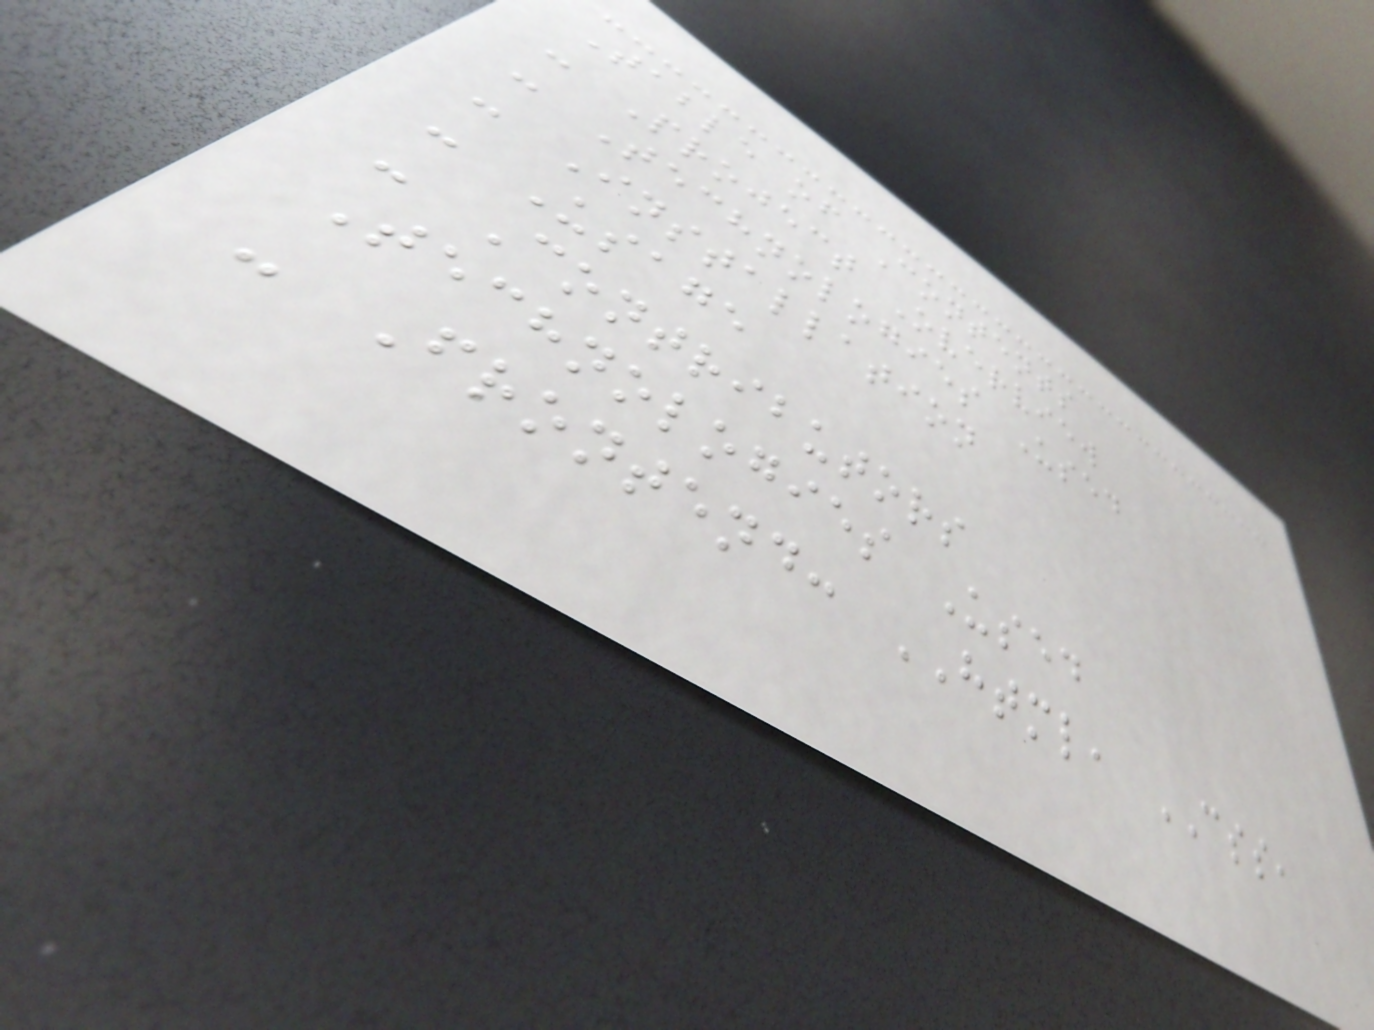Table of Contents
- Project Overview
- Technologies Used
- Installation
- Usage
- Contributors
Technologies Used
- Frontend: HTML, CSS,
